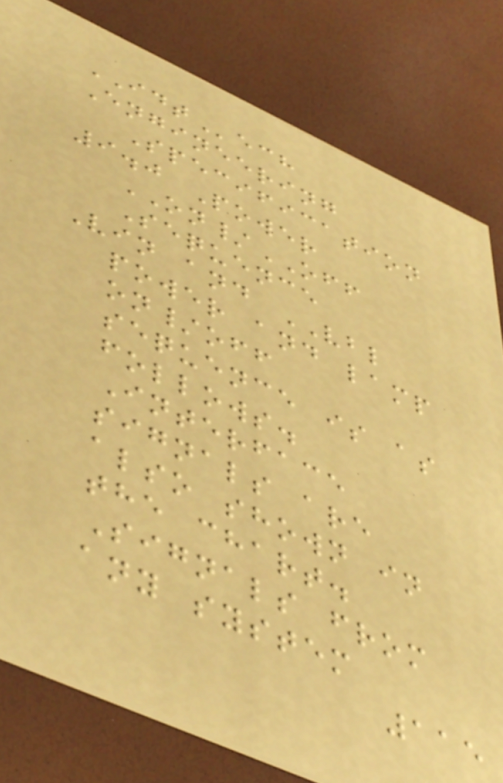IDTech
Engineering
Specification
9.0 Power
ON/OFF
Sequence
Vin and VBL
power and lamp
on/off
sequence is as
follows.
Interface
signals are
also shown in
the chart.
Signals from
any system
115
